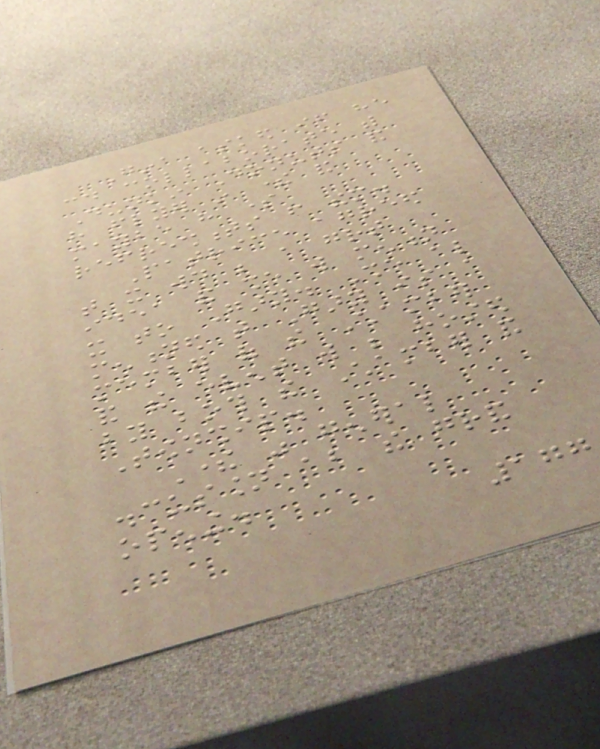Gina asked if he
could collaborate with
Dunkin Donuts and
have flyer in there and
maybe have some
refreshments from them.
Patrice agreed
that it would be a great
idea and she will mention
it to Gary. She also
mentioned that Gary is a
member of the Chamber
and the event will be hosted
by both the Chamber and
Township.
There was general
discussion about the grand
opening.
177
